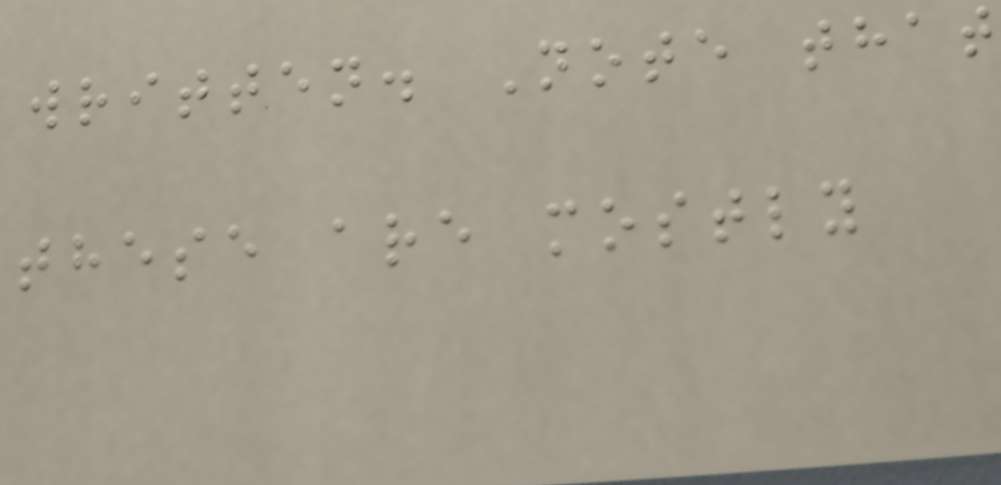written. Note that
these are mostly
